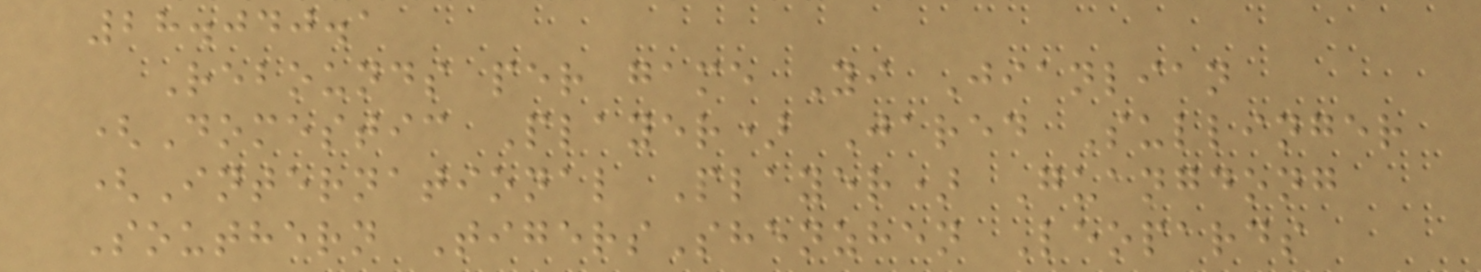28.040.1
Rebounds per game Yi Jianlian
(Domestic Player) Jared Sullinger
(International Player) Guangdong
Southern TigersShenzhen Leopards
